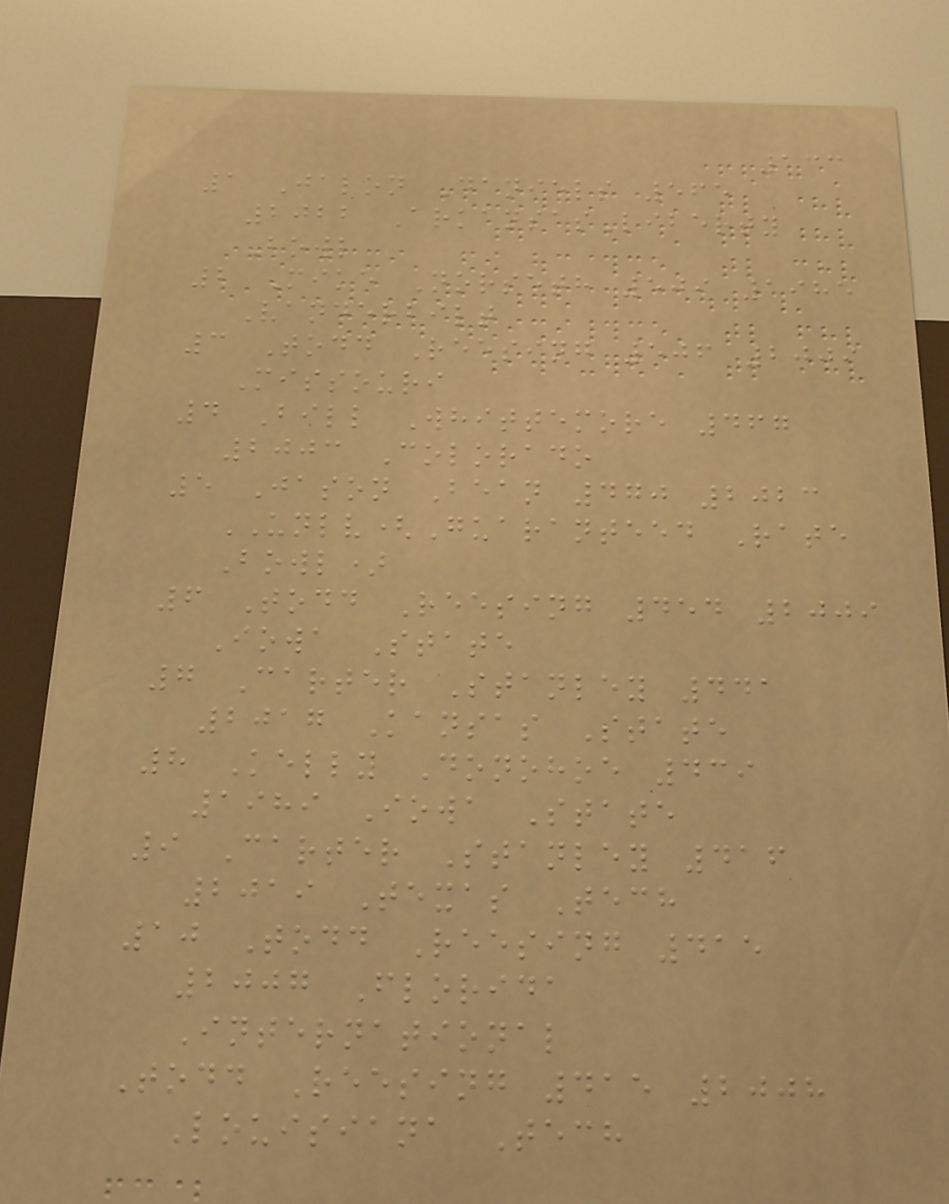133
1 Jalon Daniels 565
2022 ArkansasLiberty
Bowl
2 Mike Norseth 509 1985
Vanderbilt
3 Todd Reesing 506 2009
Missouri
4 Bill Whittemore 467
2003 Colorado
5 Jason Bean 470 2023
UNLV(Guaranteed Rate
Bowl)
6 Todd Reesing 454 2009
Iowa State
7 Carter Stanley 441
2017 Kansas State
8 Kelly Donohoe 439
1989 Iowa State
9 Carter Stanley 416
2019 Texas Tech
10 Todd Reesing 415
2007 Florida
International
Todd Reesing 415 2008
Louisiana Tech
